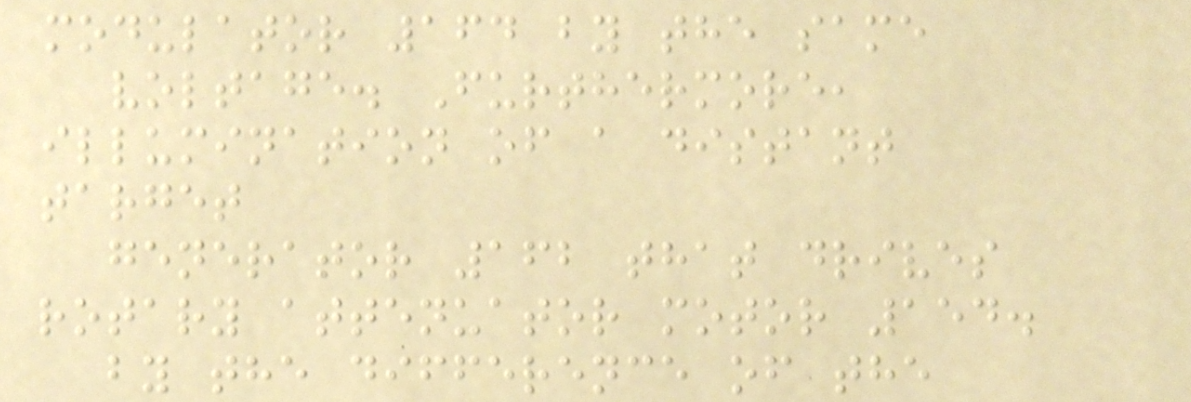modulator 164 by the same
voltage. Furthermore,
illumination of a distant
target
generator 162 that drives
rotary attenuator motor 154.
by the difference of the
